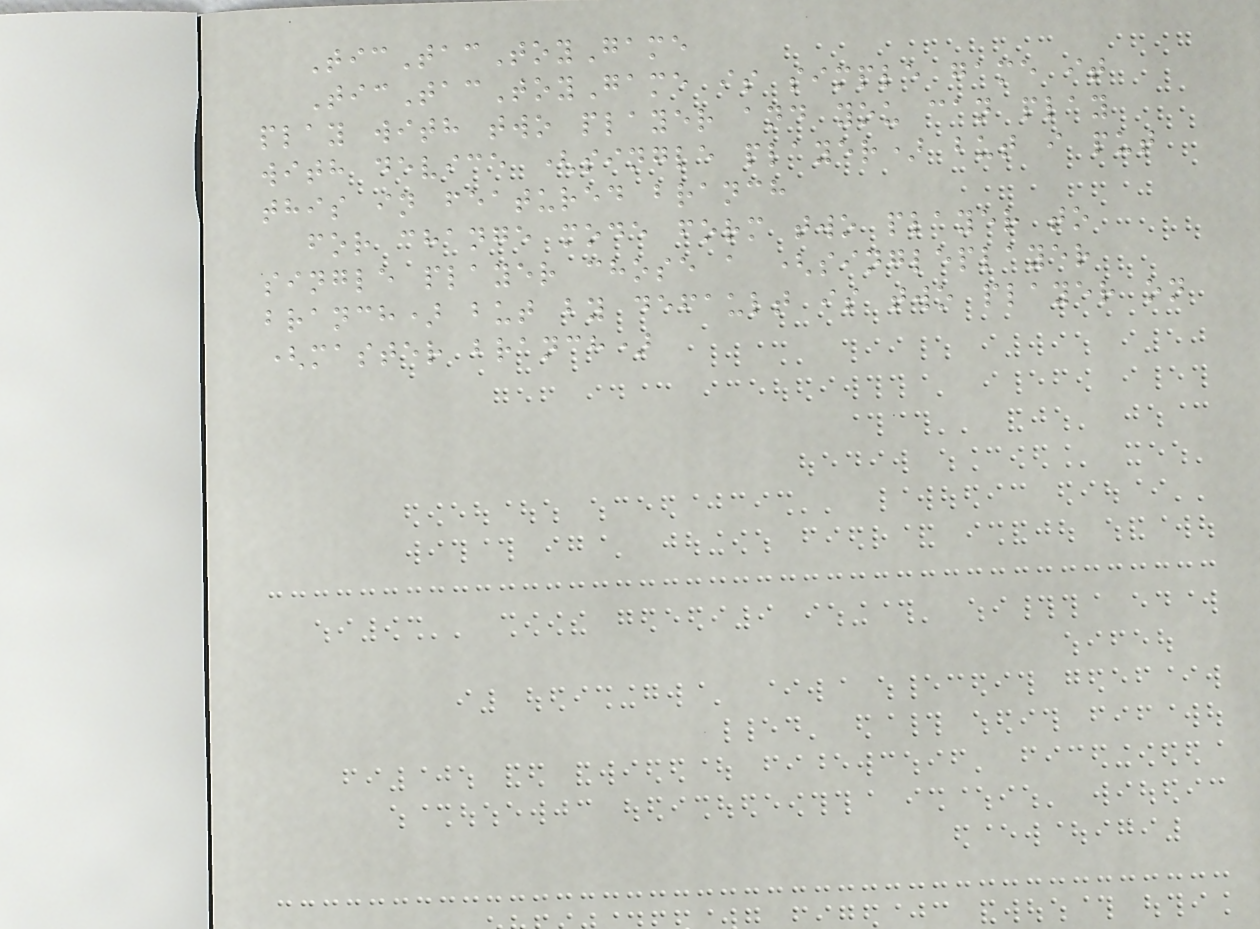TicTacToyGame
TicTacToyGame is simple game it
play with two player and you can play
with device (single player) but i put
this in featured branch
for change mode form two player to
single player chose a (singleplayer
branch) but by default is two player on
(master branch)
